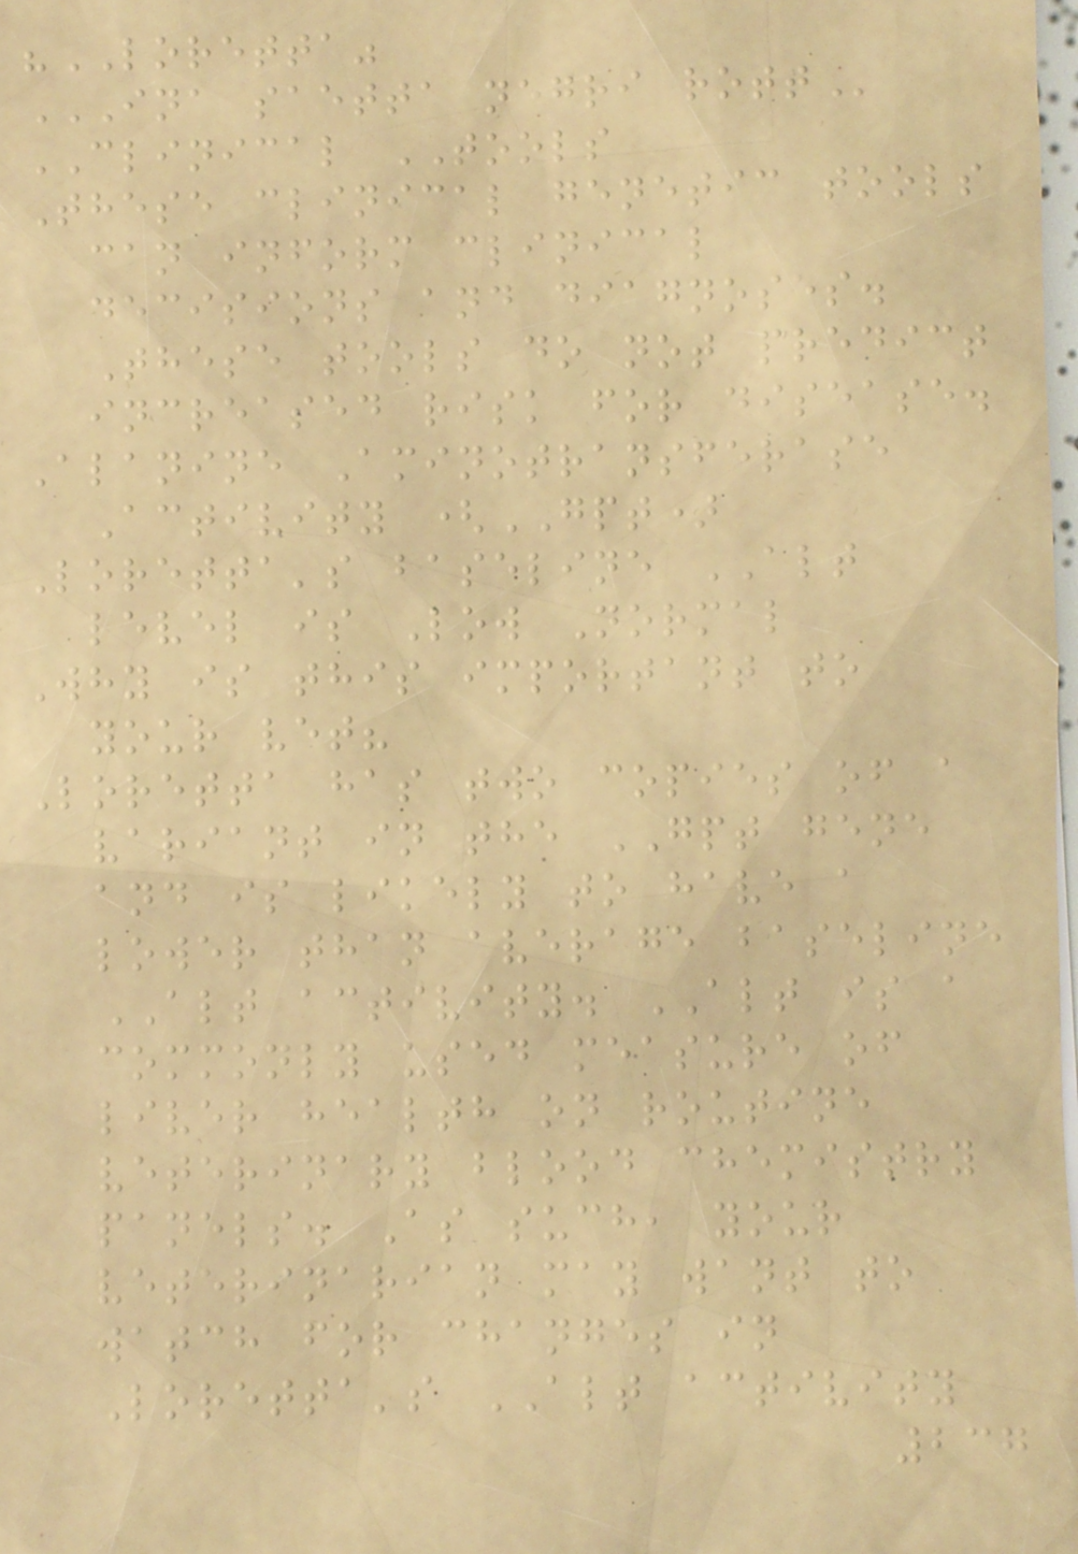"LORETTA"
INA SAETTA NEGRI ROTT
CLINICAL TOOLS
These clinical genetic tools
can inform clinical
decisions and diagnoses.
These tools do not predict
increased risk for disease.
Alanine Aminotransferase
Activity (GPT)
Loretta's baseline ALT
level is Low Normal
Why is this important to
your vet?
Loretta has two copies of a
variant in the GPT gene
and is likely to have a
lower than average baseline
ALT activity. ALT is a
commonly used measure of
liver health on routine
veterinary blood chemistry
panels. As such, your
veterinarian may want to
watch for changes in
Loretta's ALT activity
237
